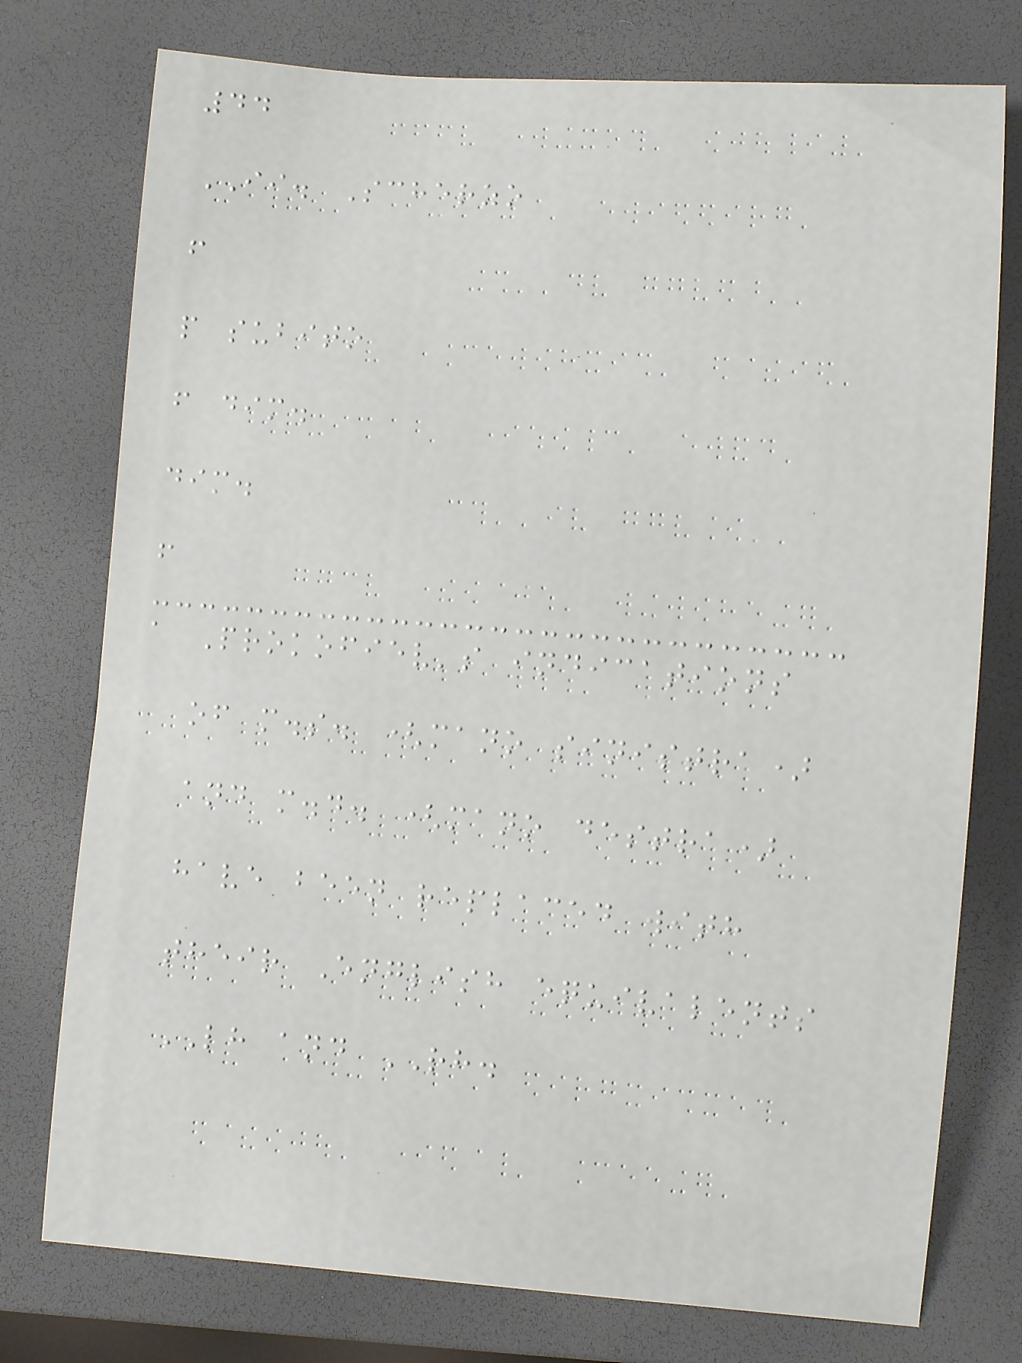44
II. Scherzo
f
p subito
f dim.
dim.
f
a Prokofiev's indications
of m.s. (mano sinistra)
and m.d. (mano destra)
have been replaced with
their English equivalents
LH and RH.
